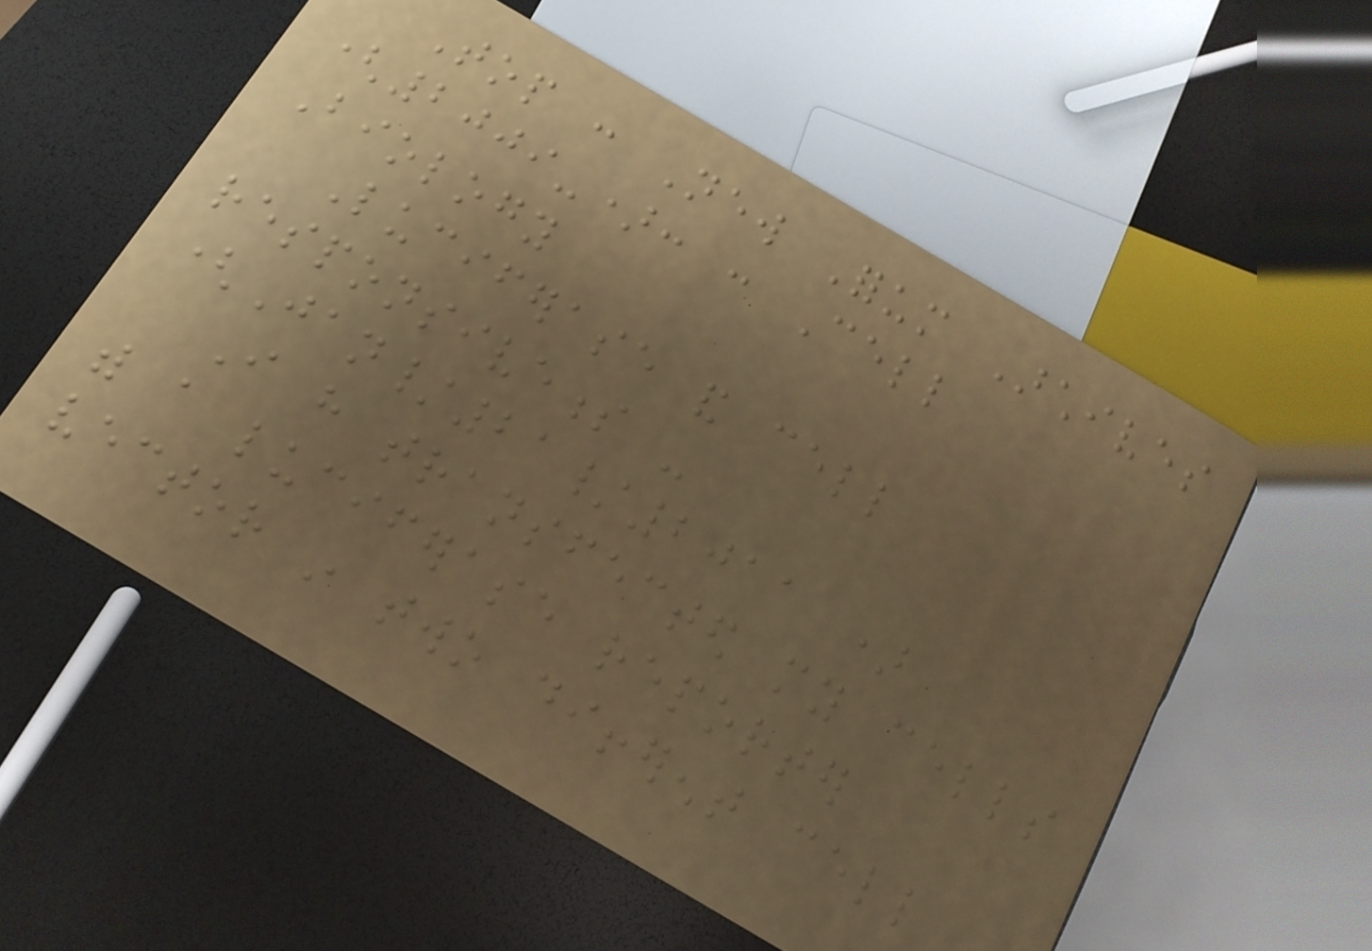Top : New Forum Archives
(2009-): : Cell
Biology
Luciferase and cell
responsiveness -
(Jan/21/2011 )
I have transfected my cells
with a luciferase reporter
vector in two different cell
